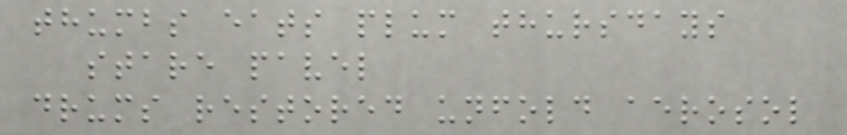thumbs eats plum thursdays
stare pavel
drums restored unfold aerosol
